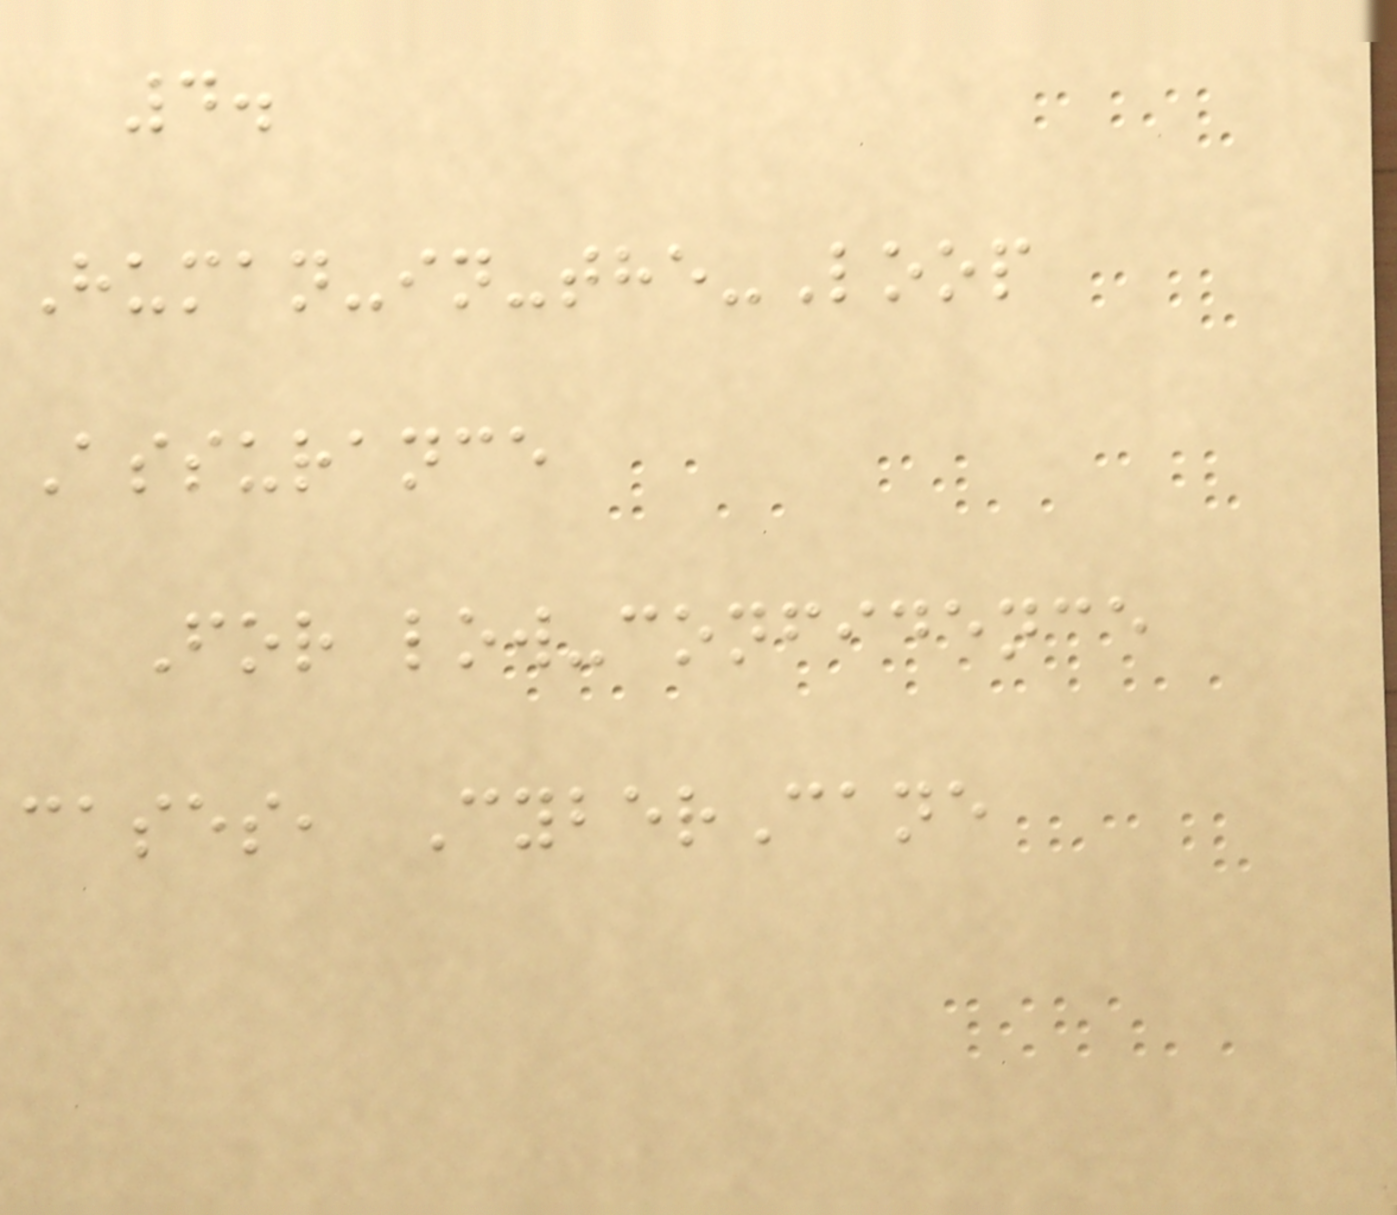4.
Human-in-the-Loop
Assurance
For low-confidence
cases, CyberCane
